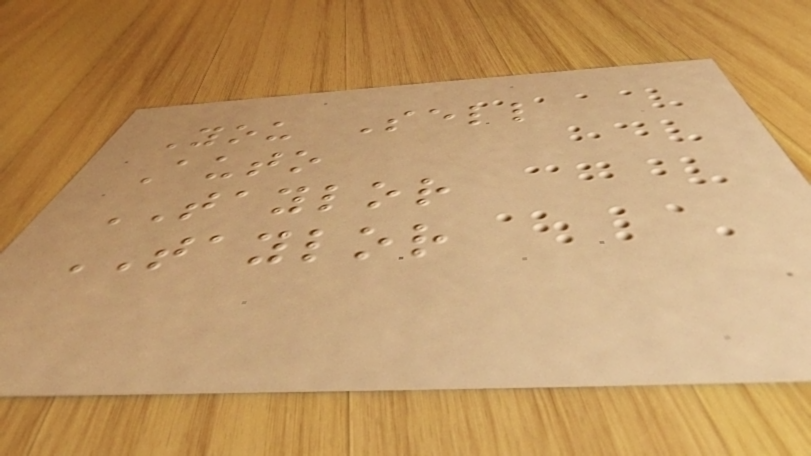You Sell
Auto
TAYLOR
TAYLOR
